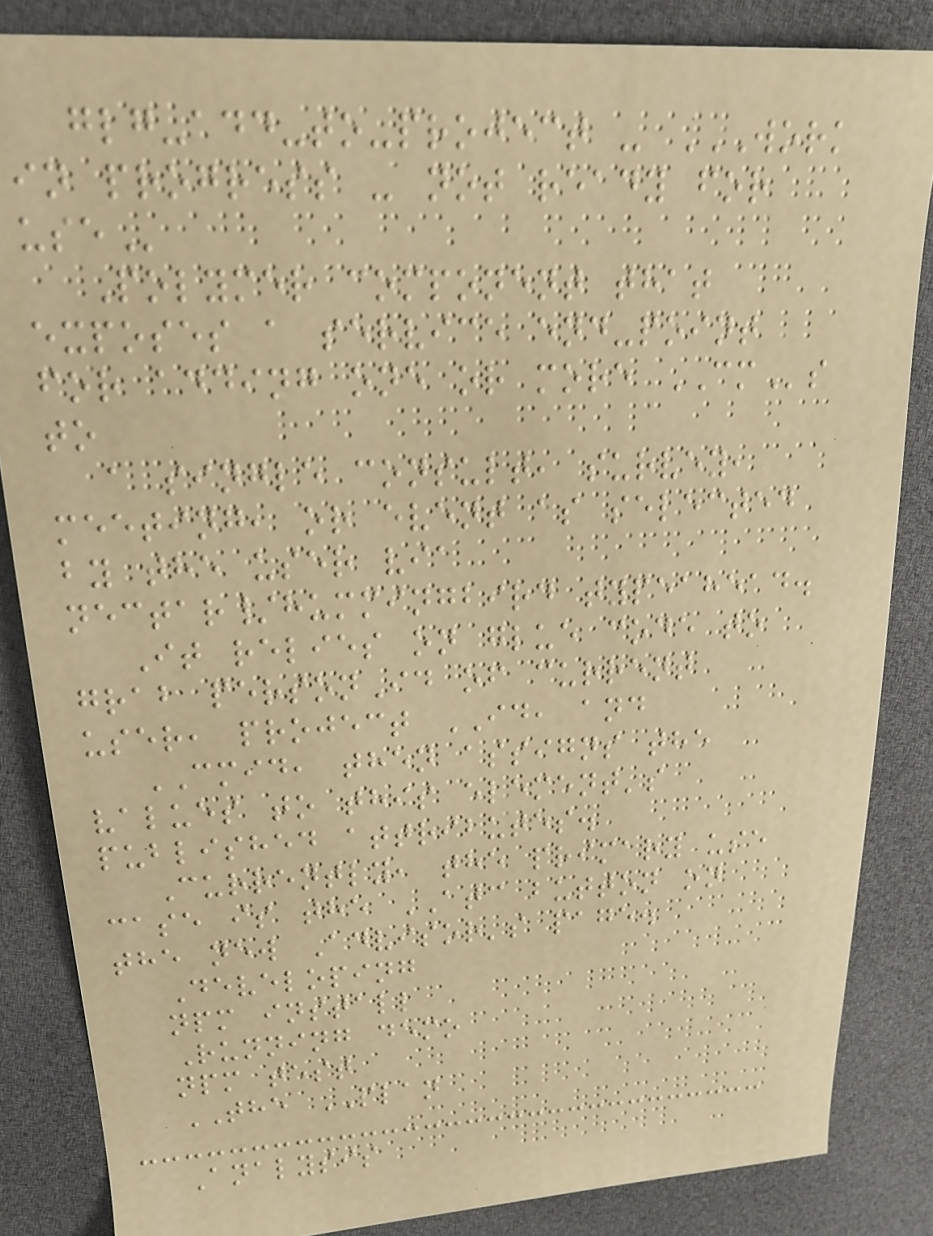glg-add-to-project - WORK
IN PROGRESS - NOT READY FOR
USE
Polymer component that
exposes a service end-point
for adding one or more CMs
to
a single consult, survey,
meeting, or event as selected
by the user via
nectar/hummingbird typeahead.
It relies on glue code to
grab personId of current
user, project ID, and
CMID, then assigns the
values to this element's
published attributes.
Currently, the primary use
case is the ATC button on
the new Advisor's page.
Developing
npm install
Running demo
npm test
THE PLAN
Analysis
